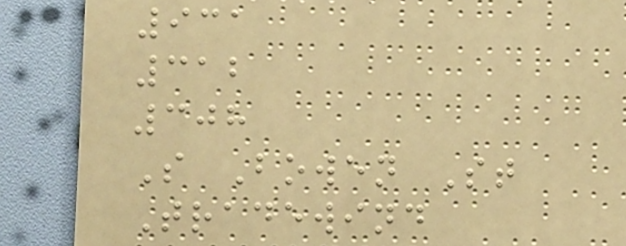931
312
308
S Bowen St
Tradewind
